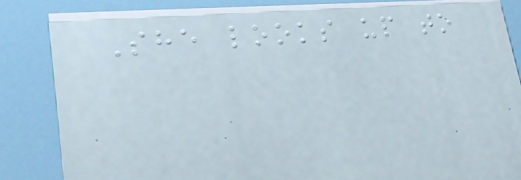She looks up to
